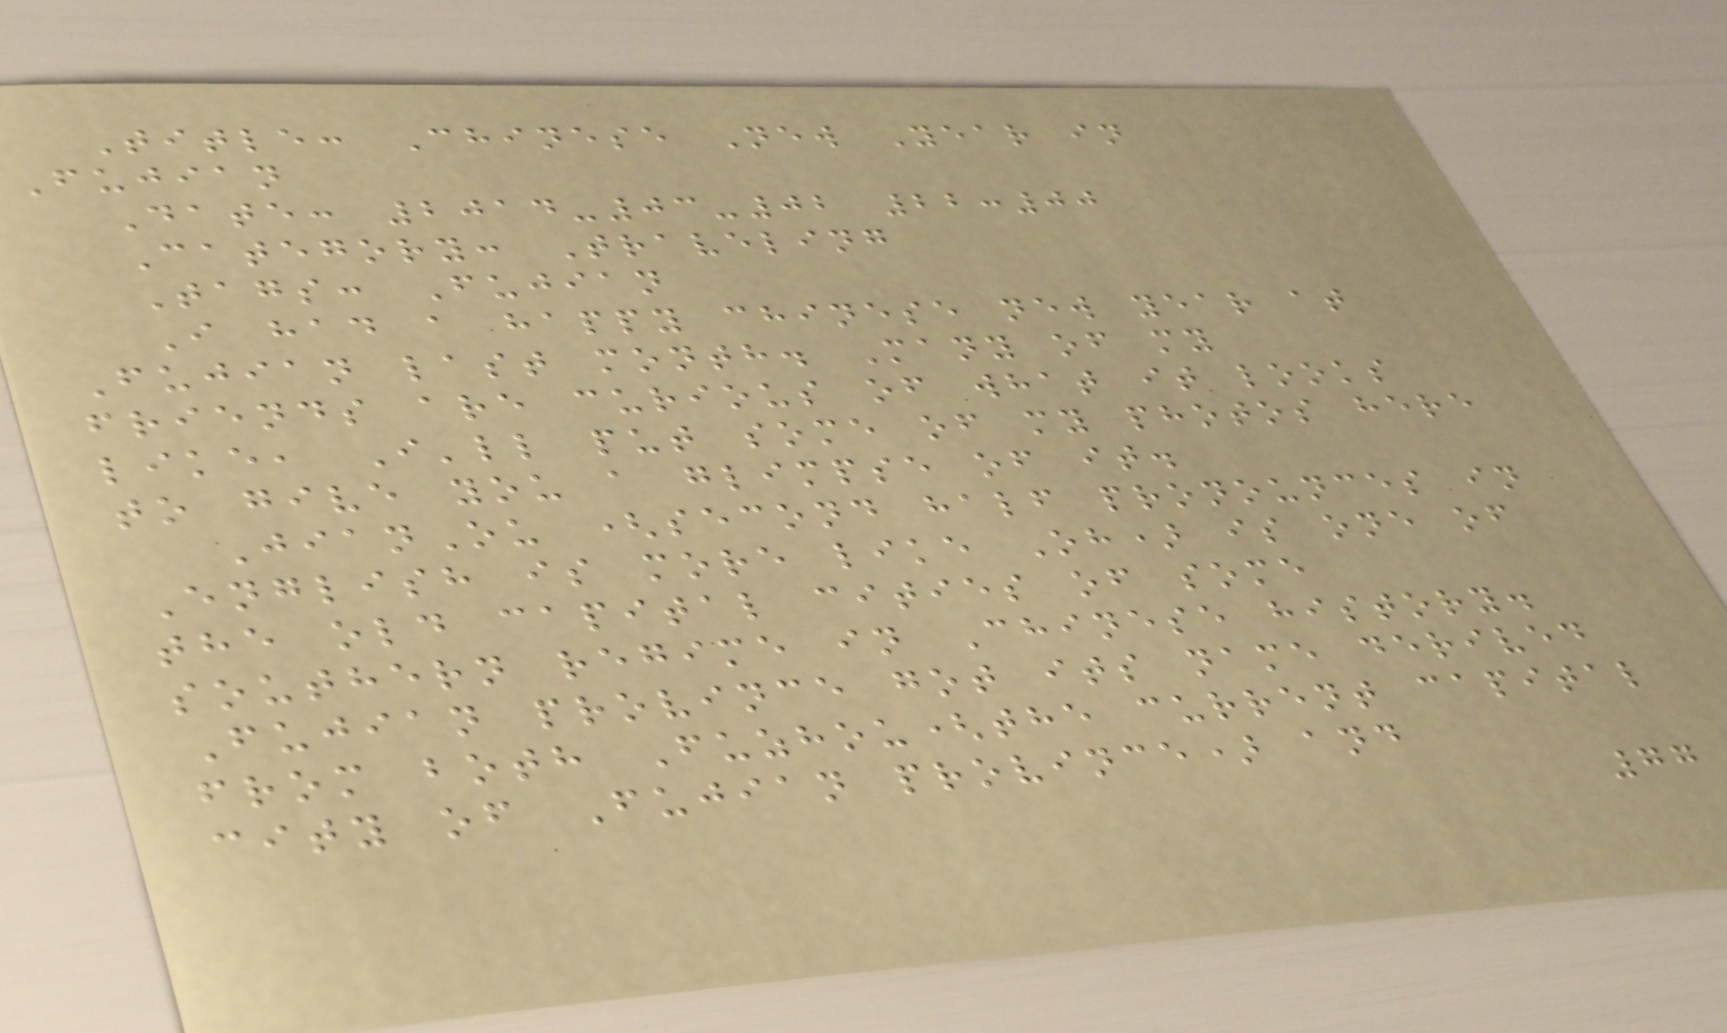Title: Chinese New Year in
Fujian
Date: 2014-03-02 22:00
Category: Traveling
Tags: Fujian
I had a happy chinese new year at
Fujian last month. Many of my
friends are curious of what it looks
like, I'll put some of my photos here
to give you a glimpse of it.
JianOu (second half pronounces in
English is more like Oh) is one of
the old capital cities of some
southern regime in Chinese history.
Fujian province got its name derived
from both Fuzhou(the current capital
city of Fujian province) and
77
